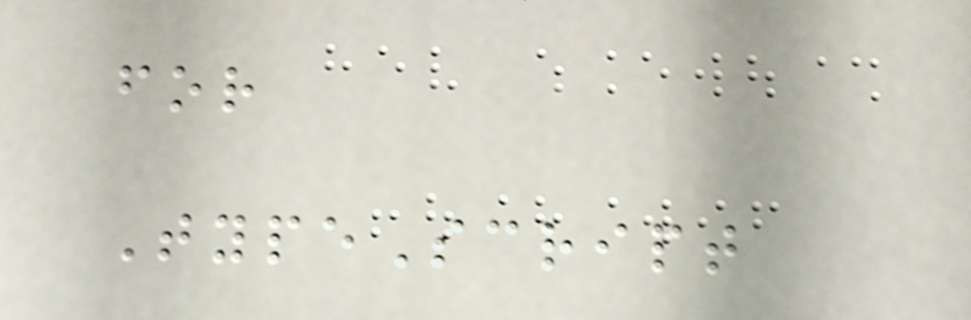for
TypeScript
